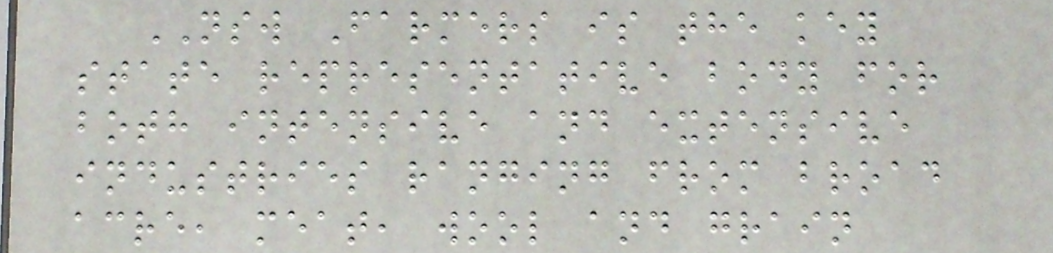NSW Farmers is the key
state representative body for
both intensive and extensive
industries ranging from broad
acre, meat, wool and grain
